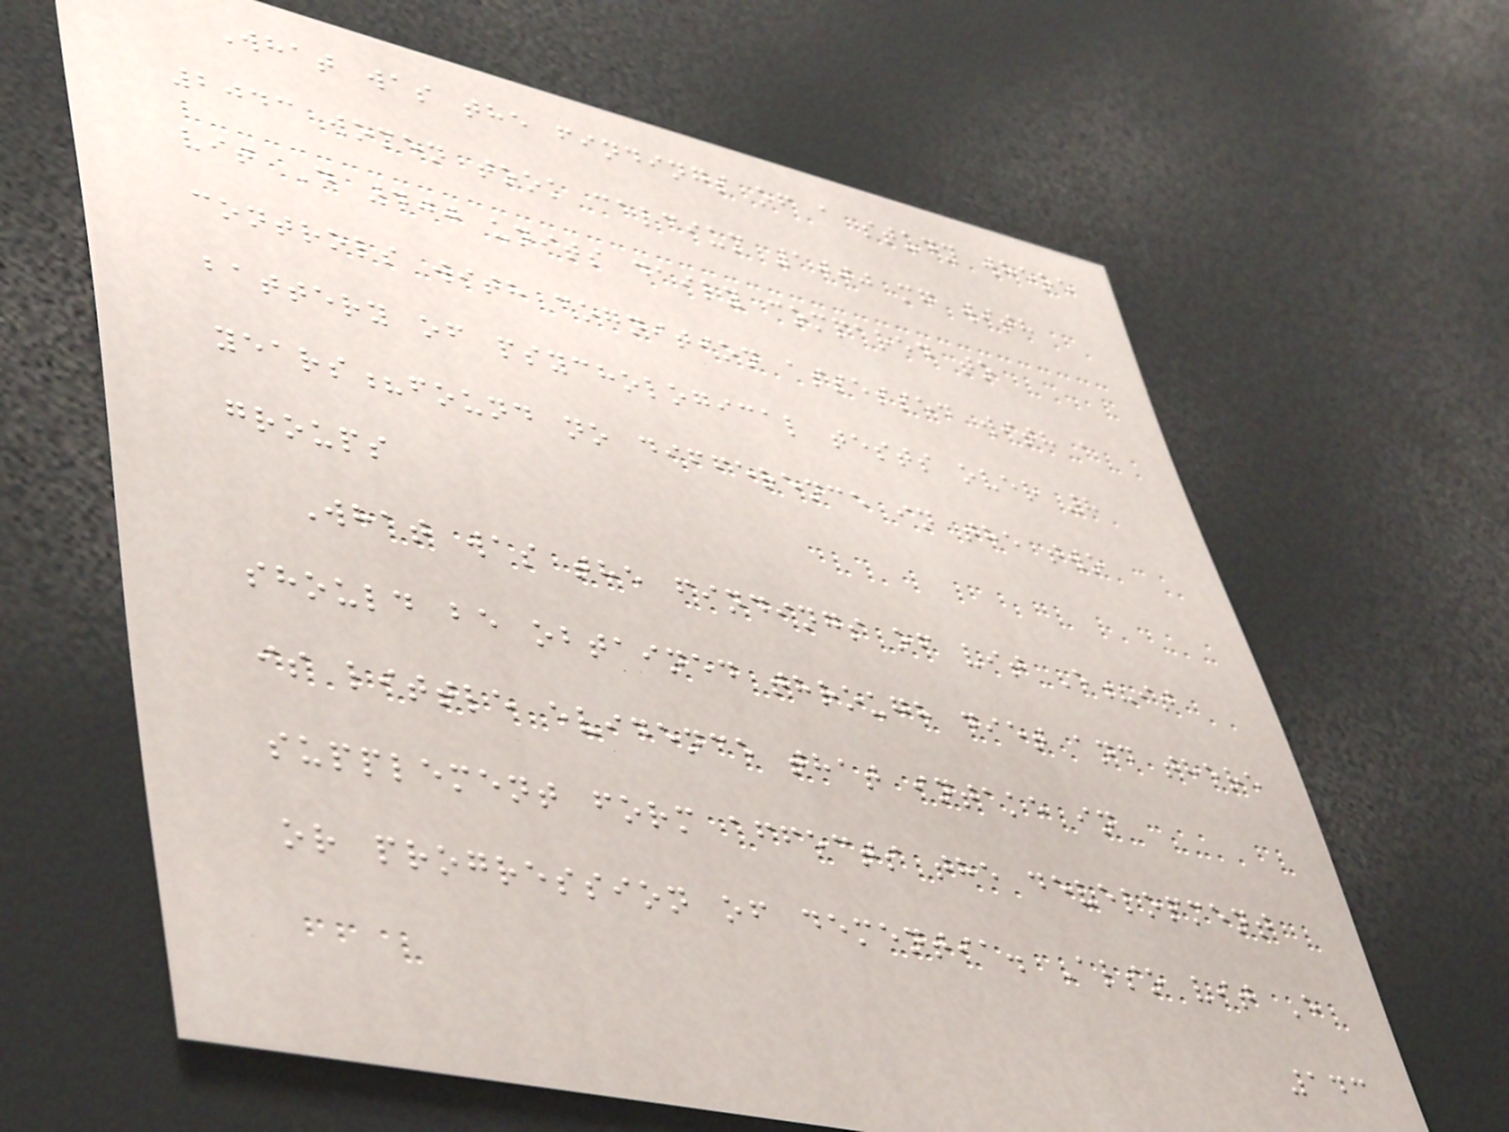What was the findings of a study where
2043 women took calcium 1000 mg with
vit D 400 units daily compared to
controls with cognition assessed with a
battery of psychological tests over 8
years?found no difference in the two
groups
What was the findings of vit E?it
should be obtained through diet and there
is little evidence that intake in
supplement form affects the development
or progression of dementia. Also vit E
143
